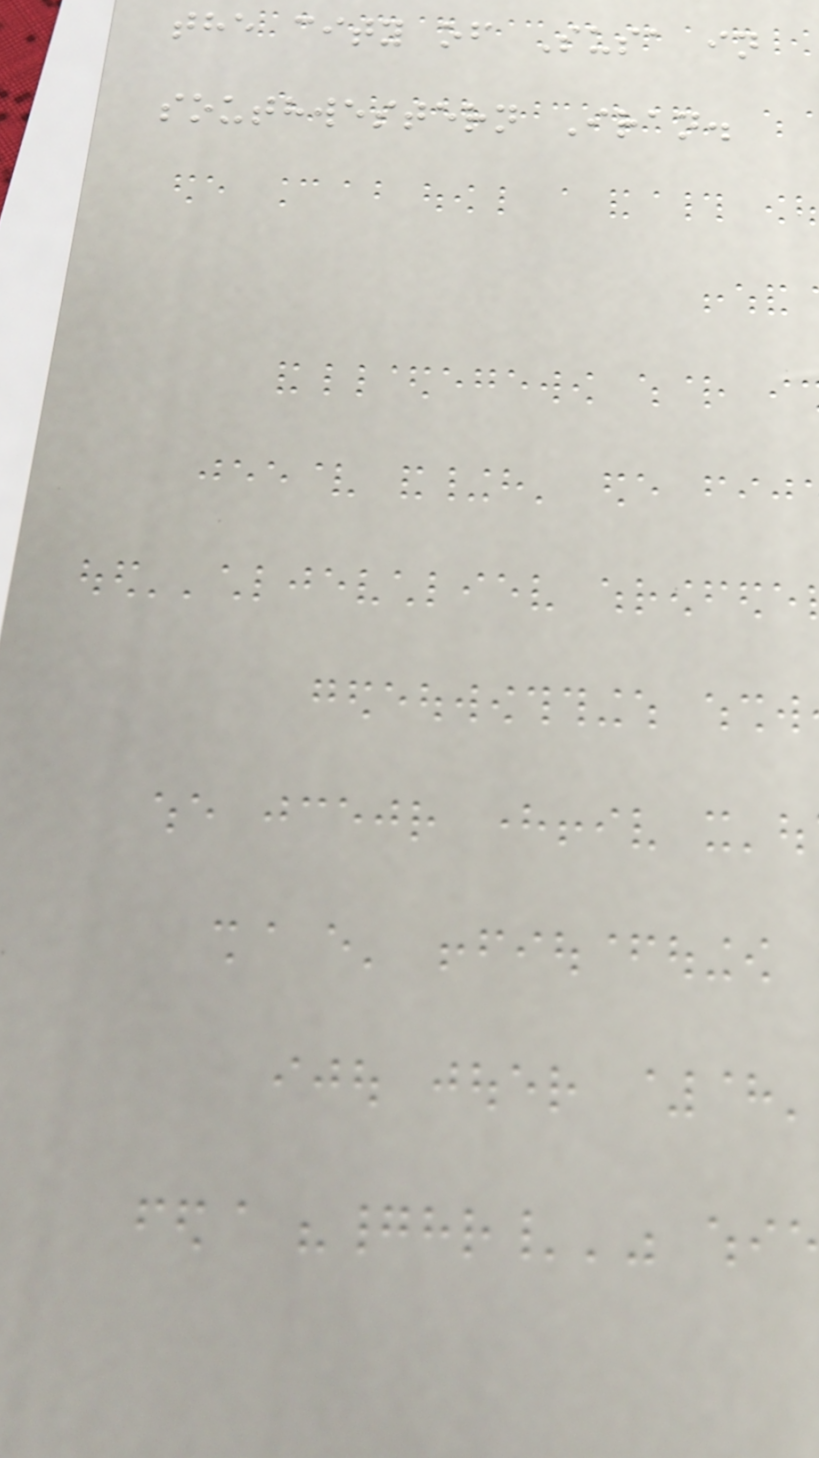the city of Susa in
southwestern Iran.
